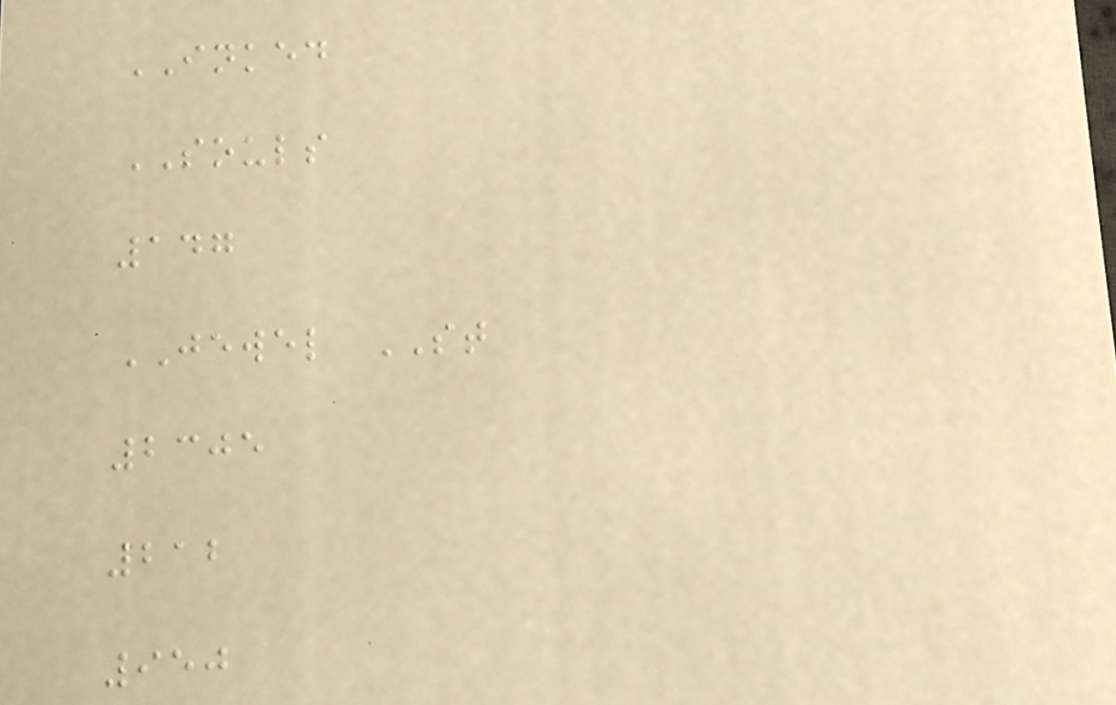INKED
SOULS
147
JEWEL ST
2305
212
950
